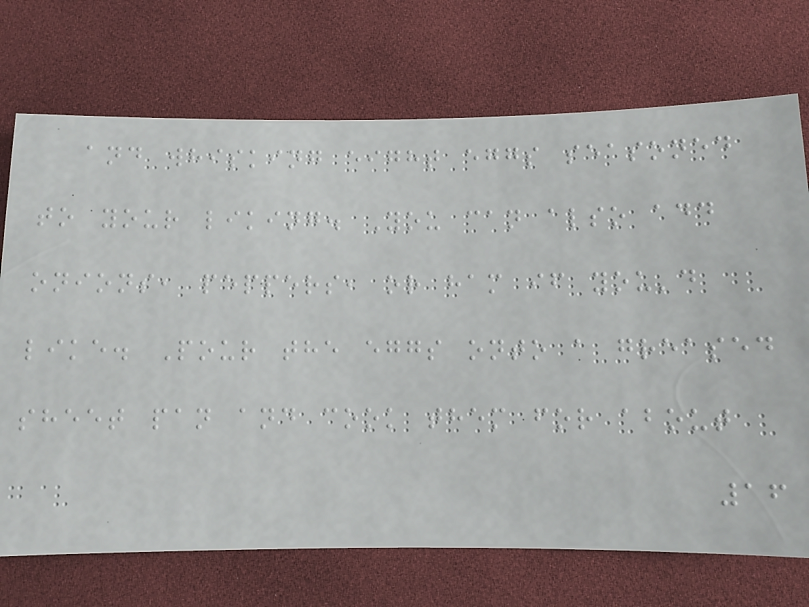and whisking eight eggs seasoned
to your liking. You can also add
onions, peppers, or ham if you'd
like. Pour the eggs onto a greased
sheet pan and cook them for about
16
